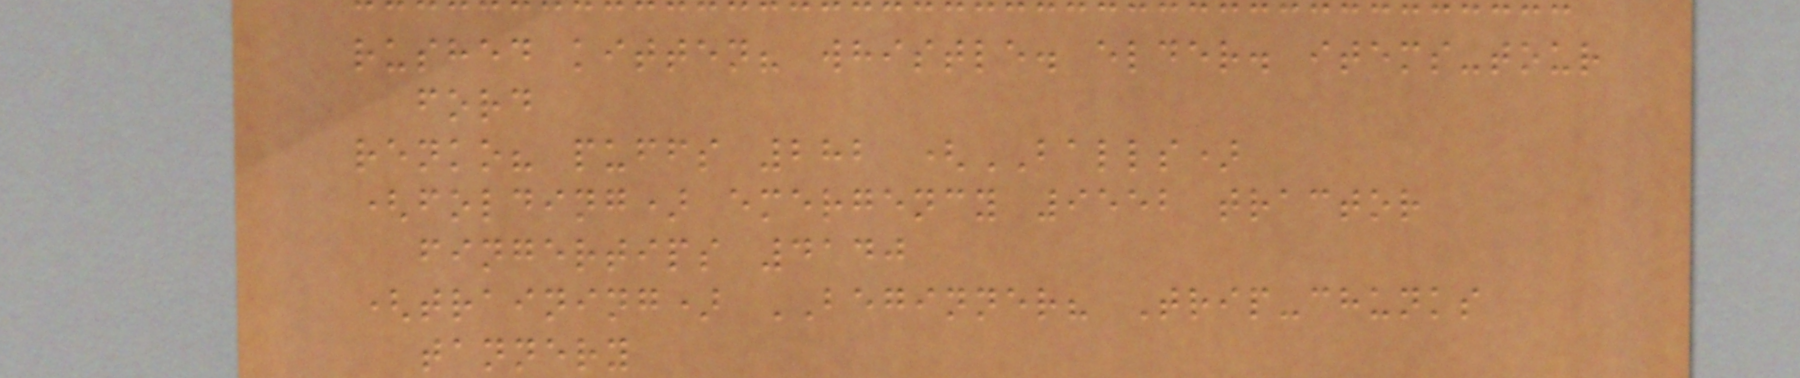rushed kitten? whistle. elder. items-tour
ford
renko? puffs 282 (BALLS)
(folding) emergency 9552 tractor
fingertips 4140
(training) BEGINNER? Trip-chunks
tannery
